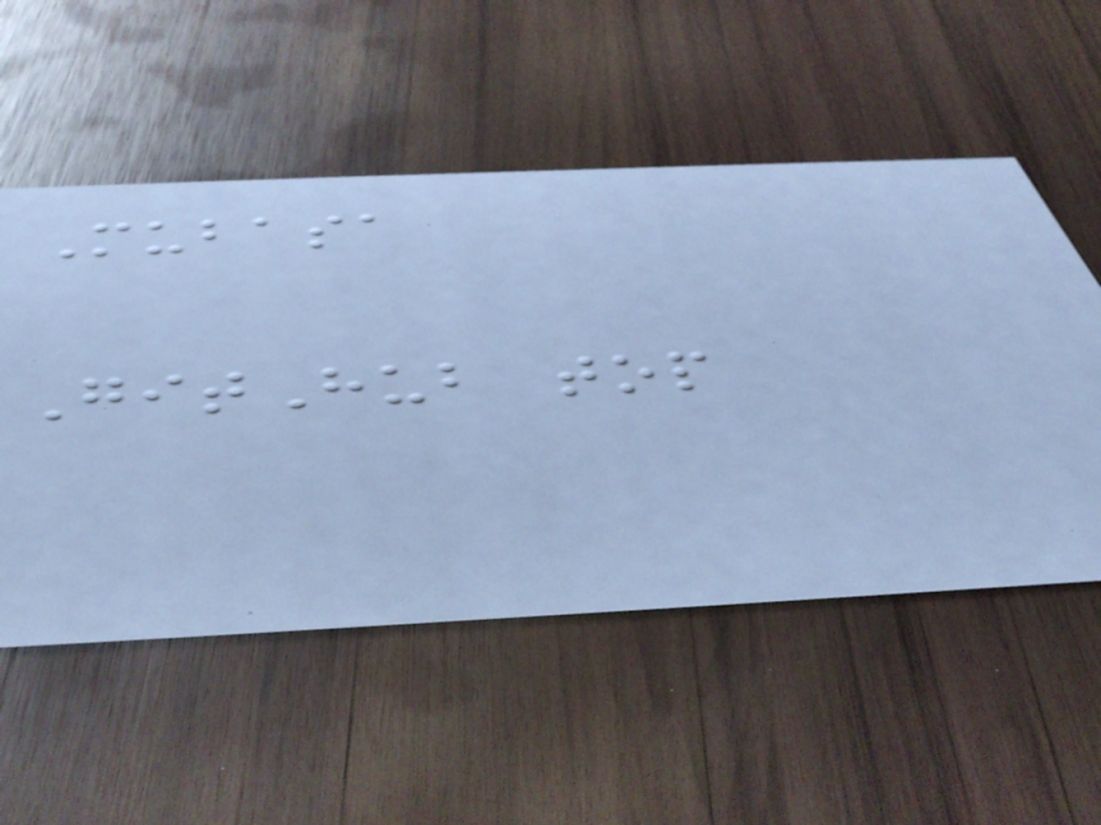Mubasa
GitHub top
